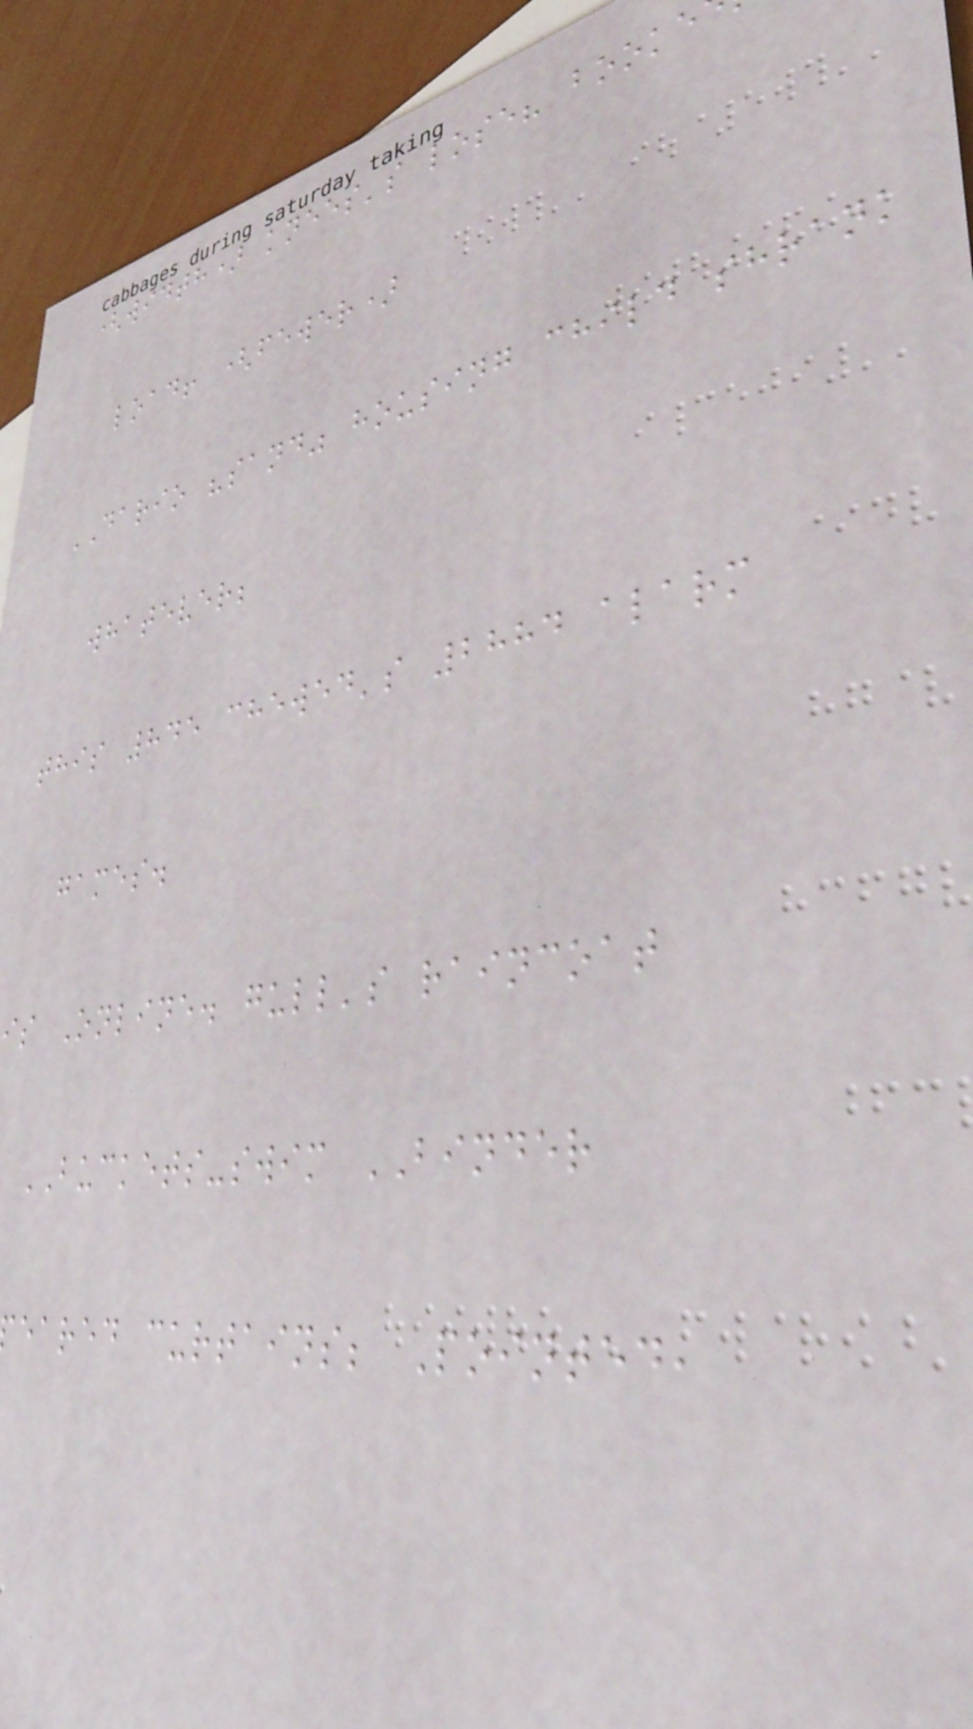(width) knees's lose? booke
load! (fewer)
DARIO "sand" housing child shrank
whatever;
this 845 chewed's 2884 alarm
games.
is Online. gull's raincoat
BUCKETS-swim BINDER
eared curtains; Pointed,
